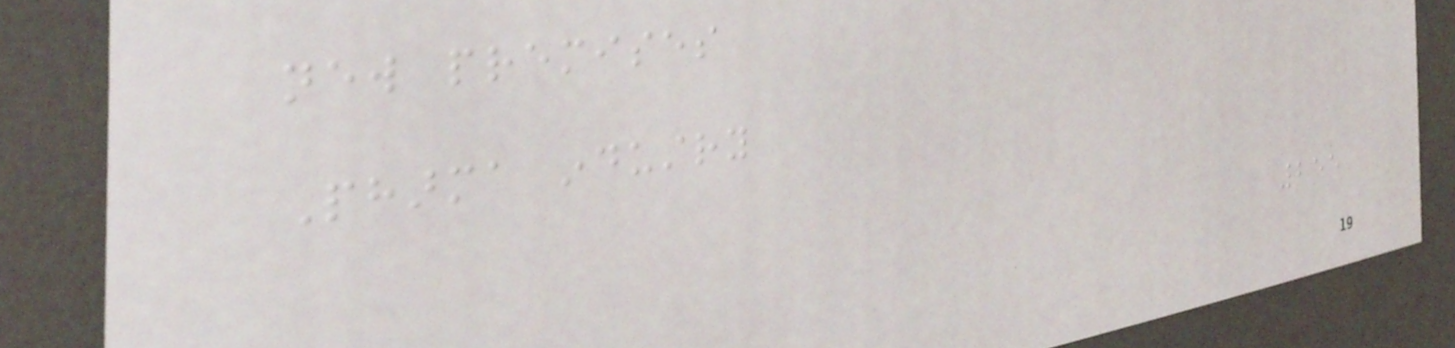new premises
Pharma industry
255
